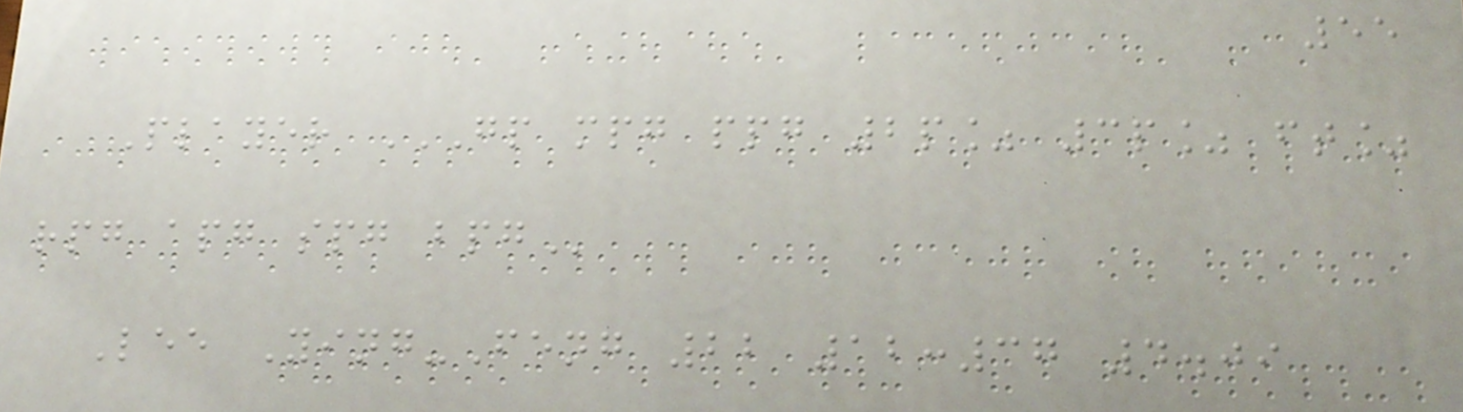55
Player GP MPG PPG 2P% 3P% FT%
RPG APG SPG BPG
Lee Ying-Feng 22 12:37 4.09
